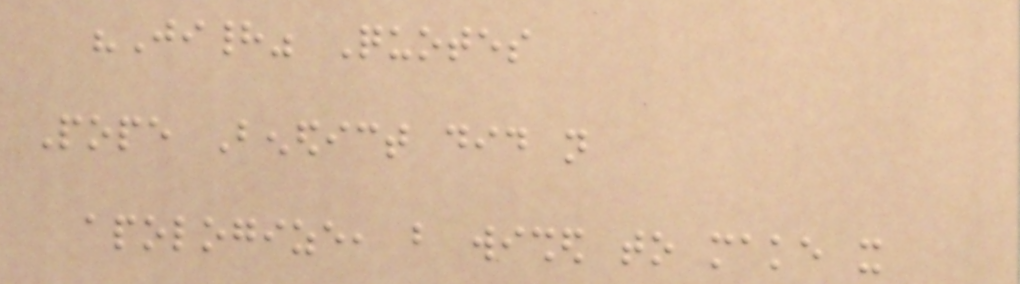"Jihad" Quotes
Pope Benedict did not
apologize, but wished to make it
